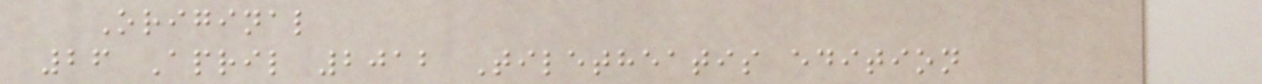Original
26 April 2012 Tiletheatis edition
